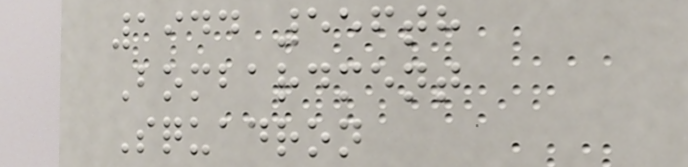1944 556th
Bombardment
Squadron
